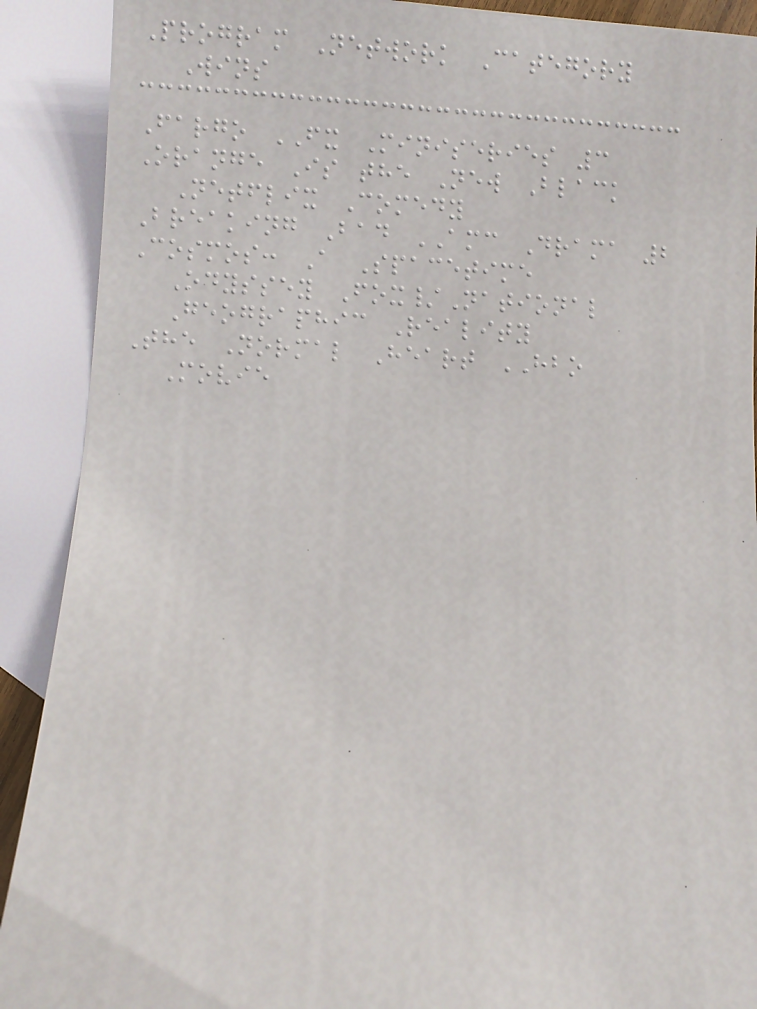Program Network Category
Wins
Fargo FX Miniseries 3
Orange Is the New Black
Netflix Comedy
Breaking Bad AMC Drama 2
Cosmos: A Spacetime
Odyssey Fox/National
Geographic Reality
The Normal Heart HBO
Movie
